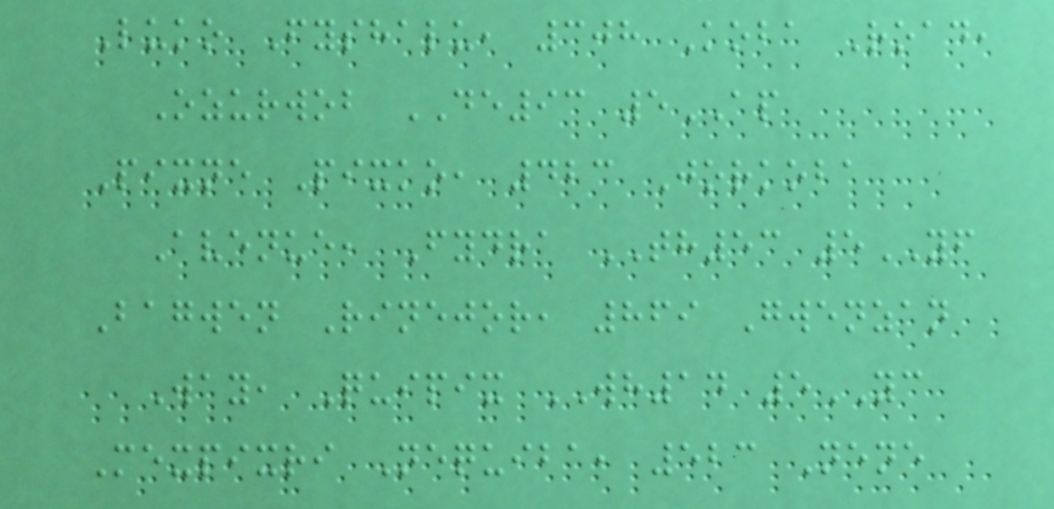Luko Fyshalu, 308 Koba Road,
Ozurwob DE93 5AP
Pixne Pixko, 423 Jorkoba
Avenue, Fydra TH53 5YF
Bagwen Rinejor, 869 Gwenzan
Way, Quipix WH14 5YC
Mexpixri Nequiba, 523 Nene
